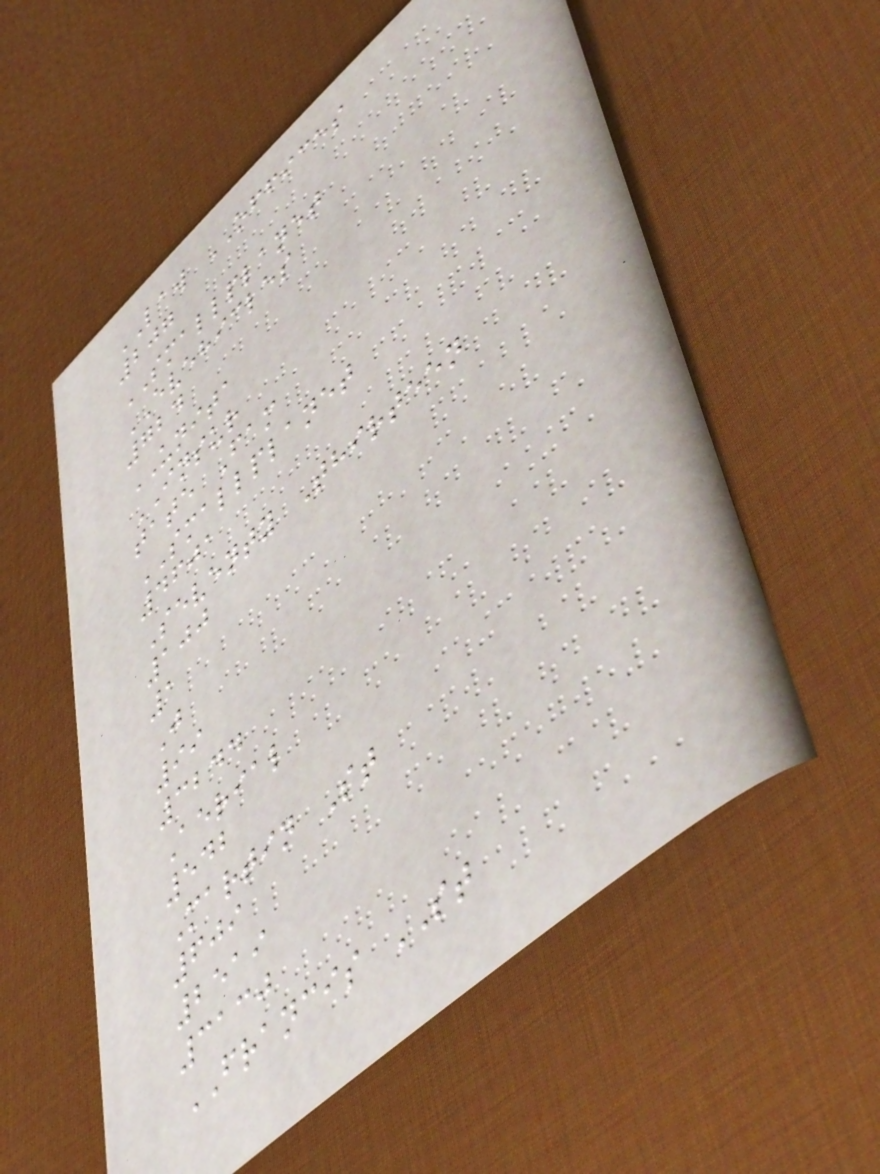LAW OFFICES
207
SMALLPLANET
EVEHICLES
724
UNITA
INSUR
tate Fam
SMALLPLANET
4601
Seventy Thirteen
100
1
J
99
3244
Aerial
542
Martin St
609
2519
3130
FRANCIS ST
